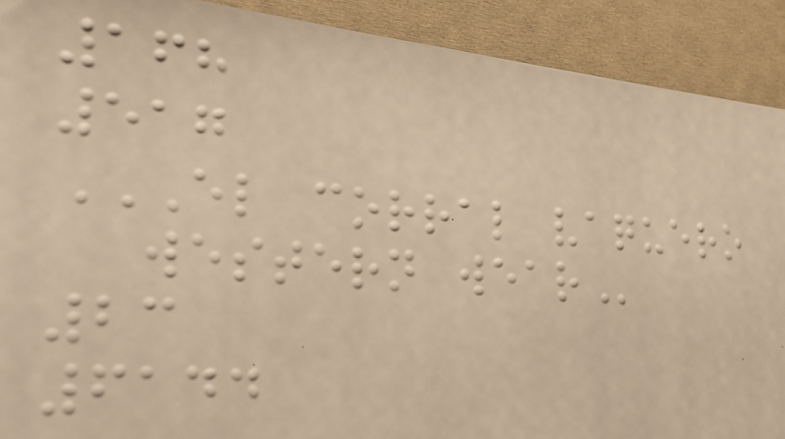168
517
EL CORRAL VAQUERO
WESTERN WEAR
23
6144
